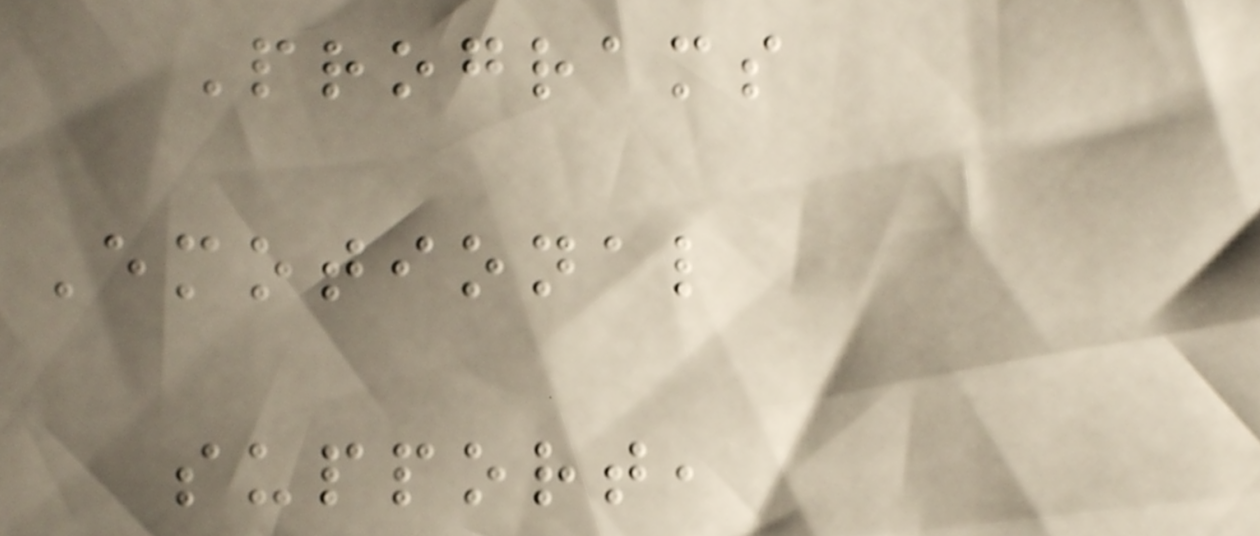Programs
Emotional
support,
